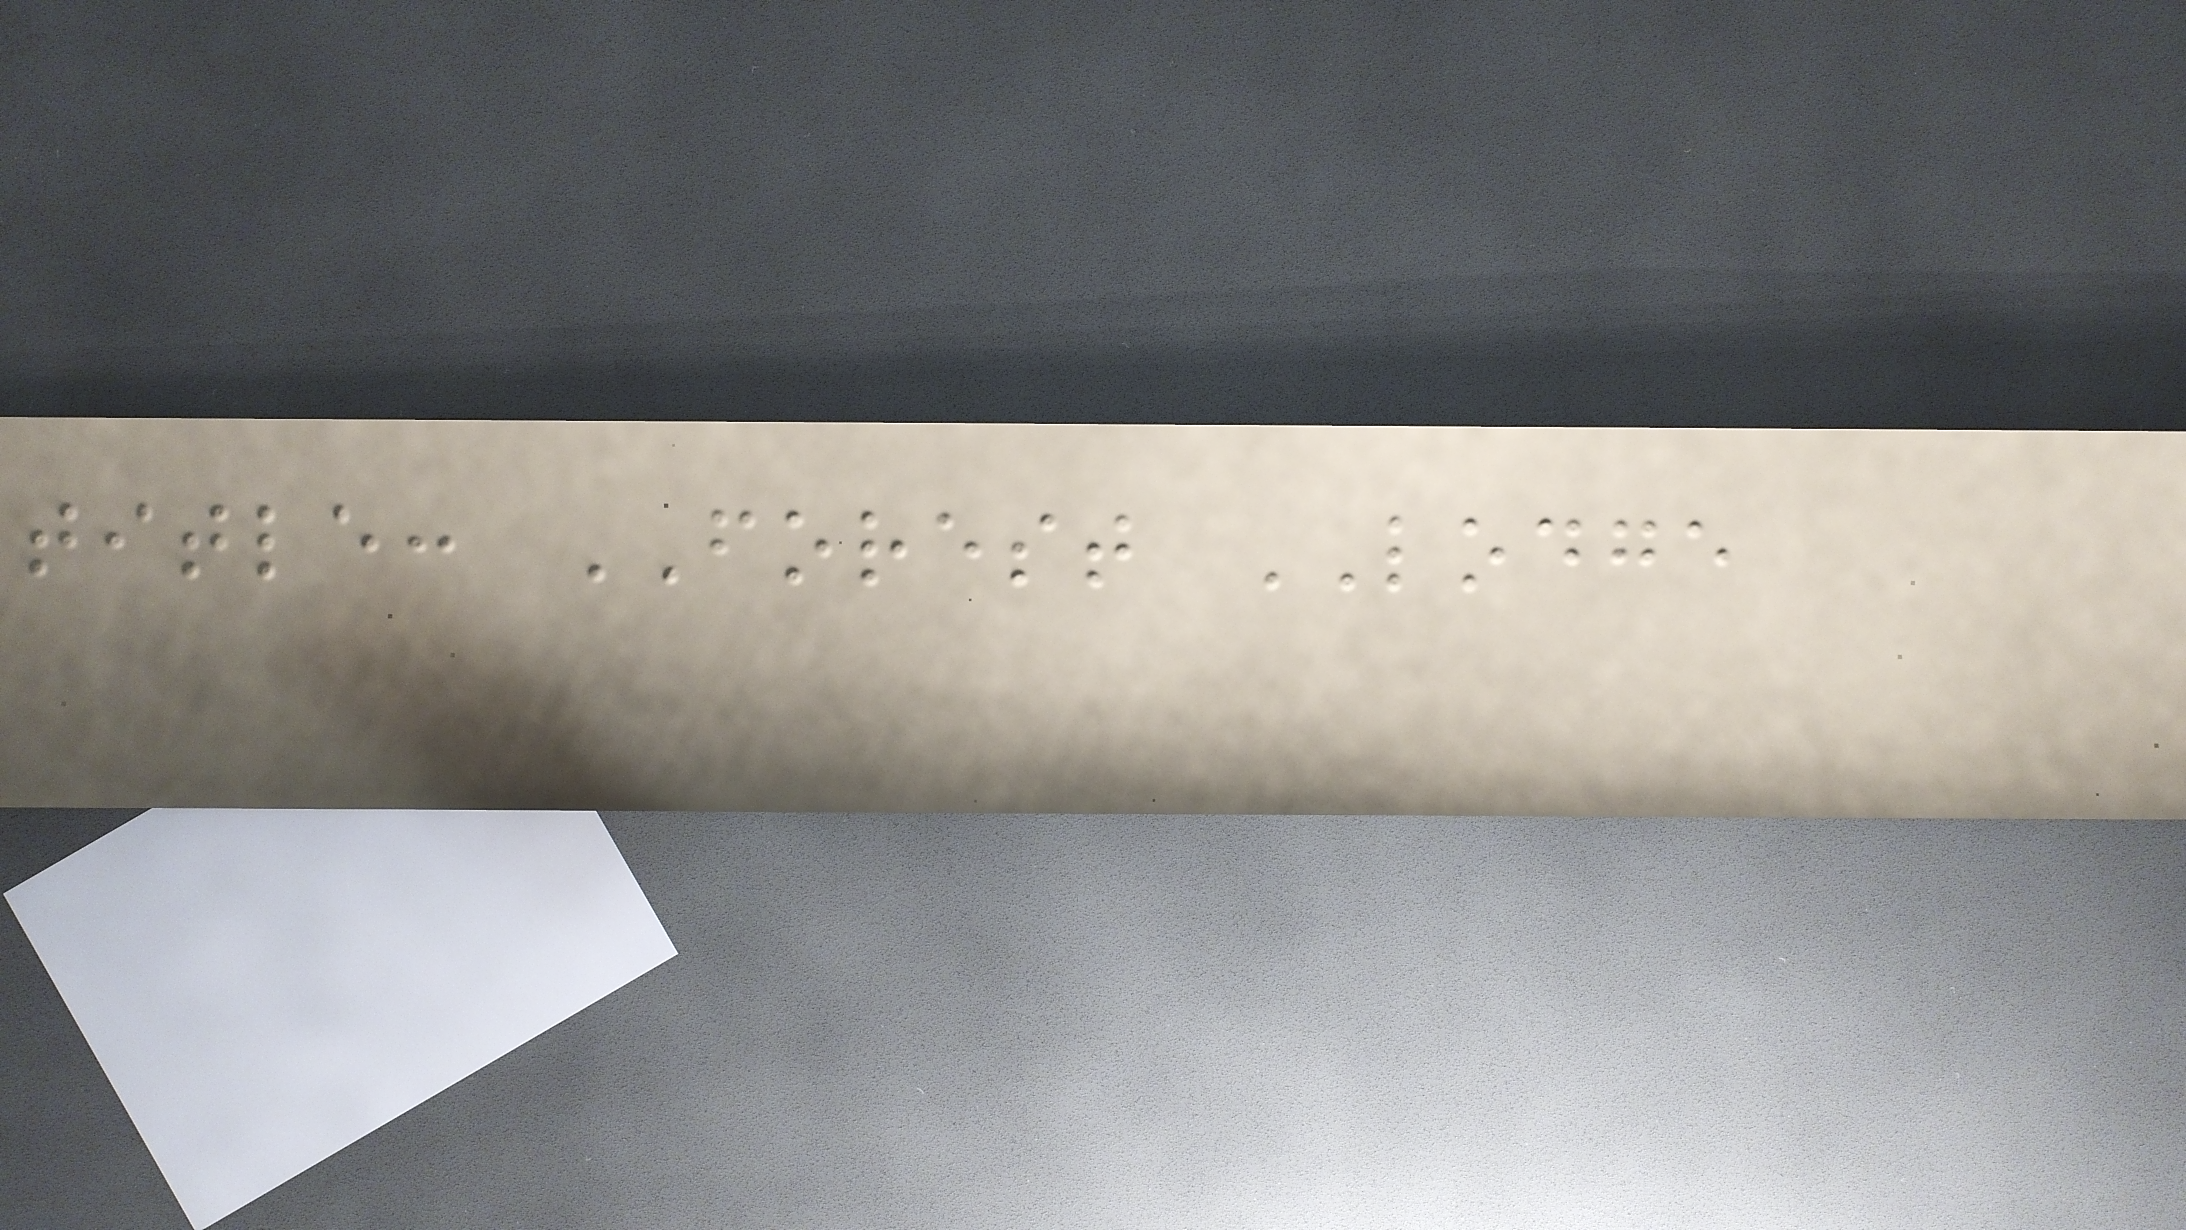title: FOREST LODGE
